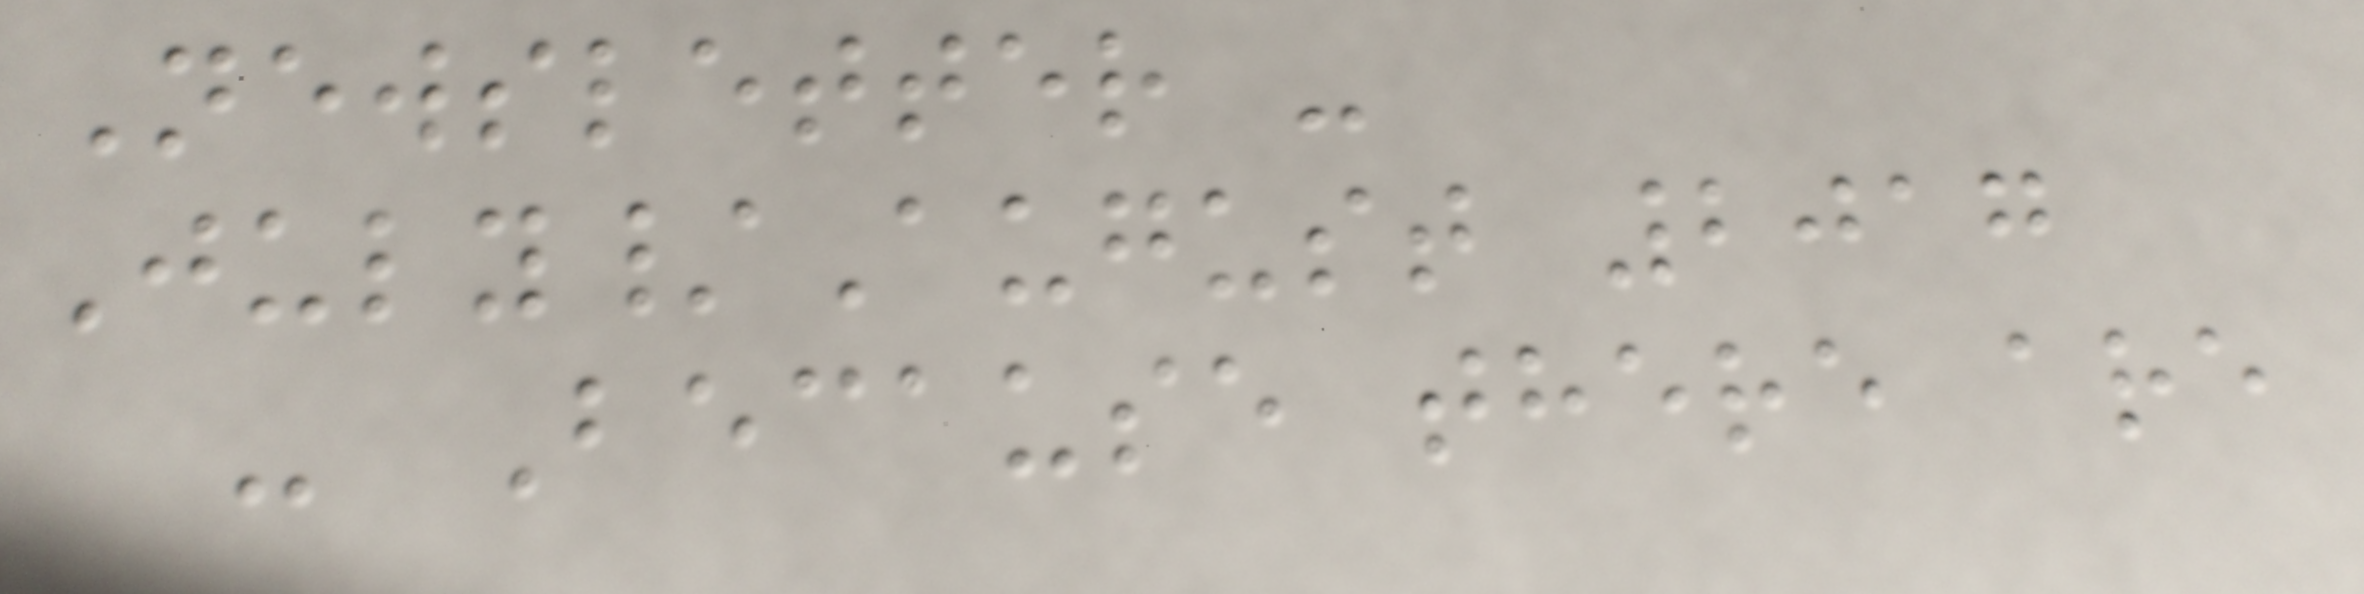Newsletter -
July/August 2017
- Because there are
